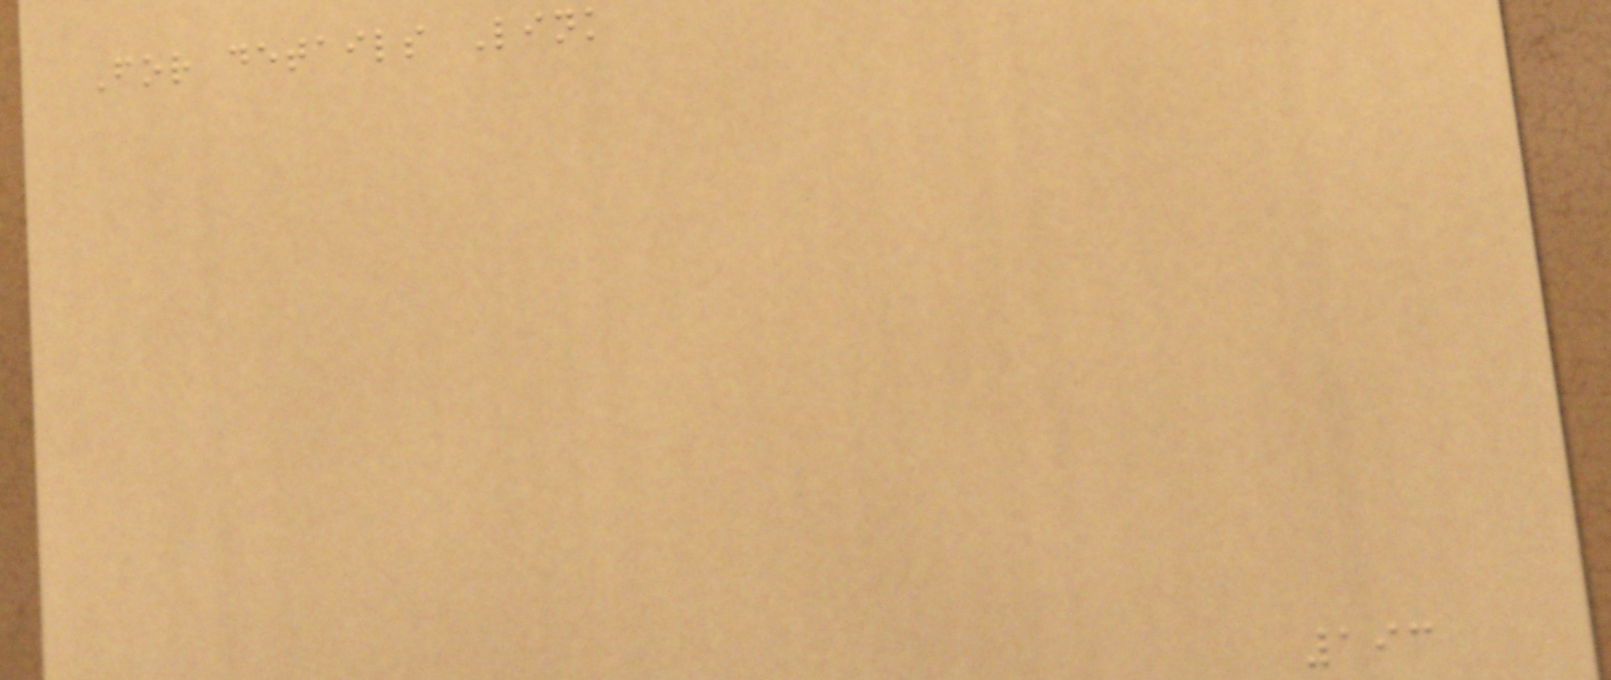For details Link
193
